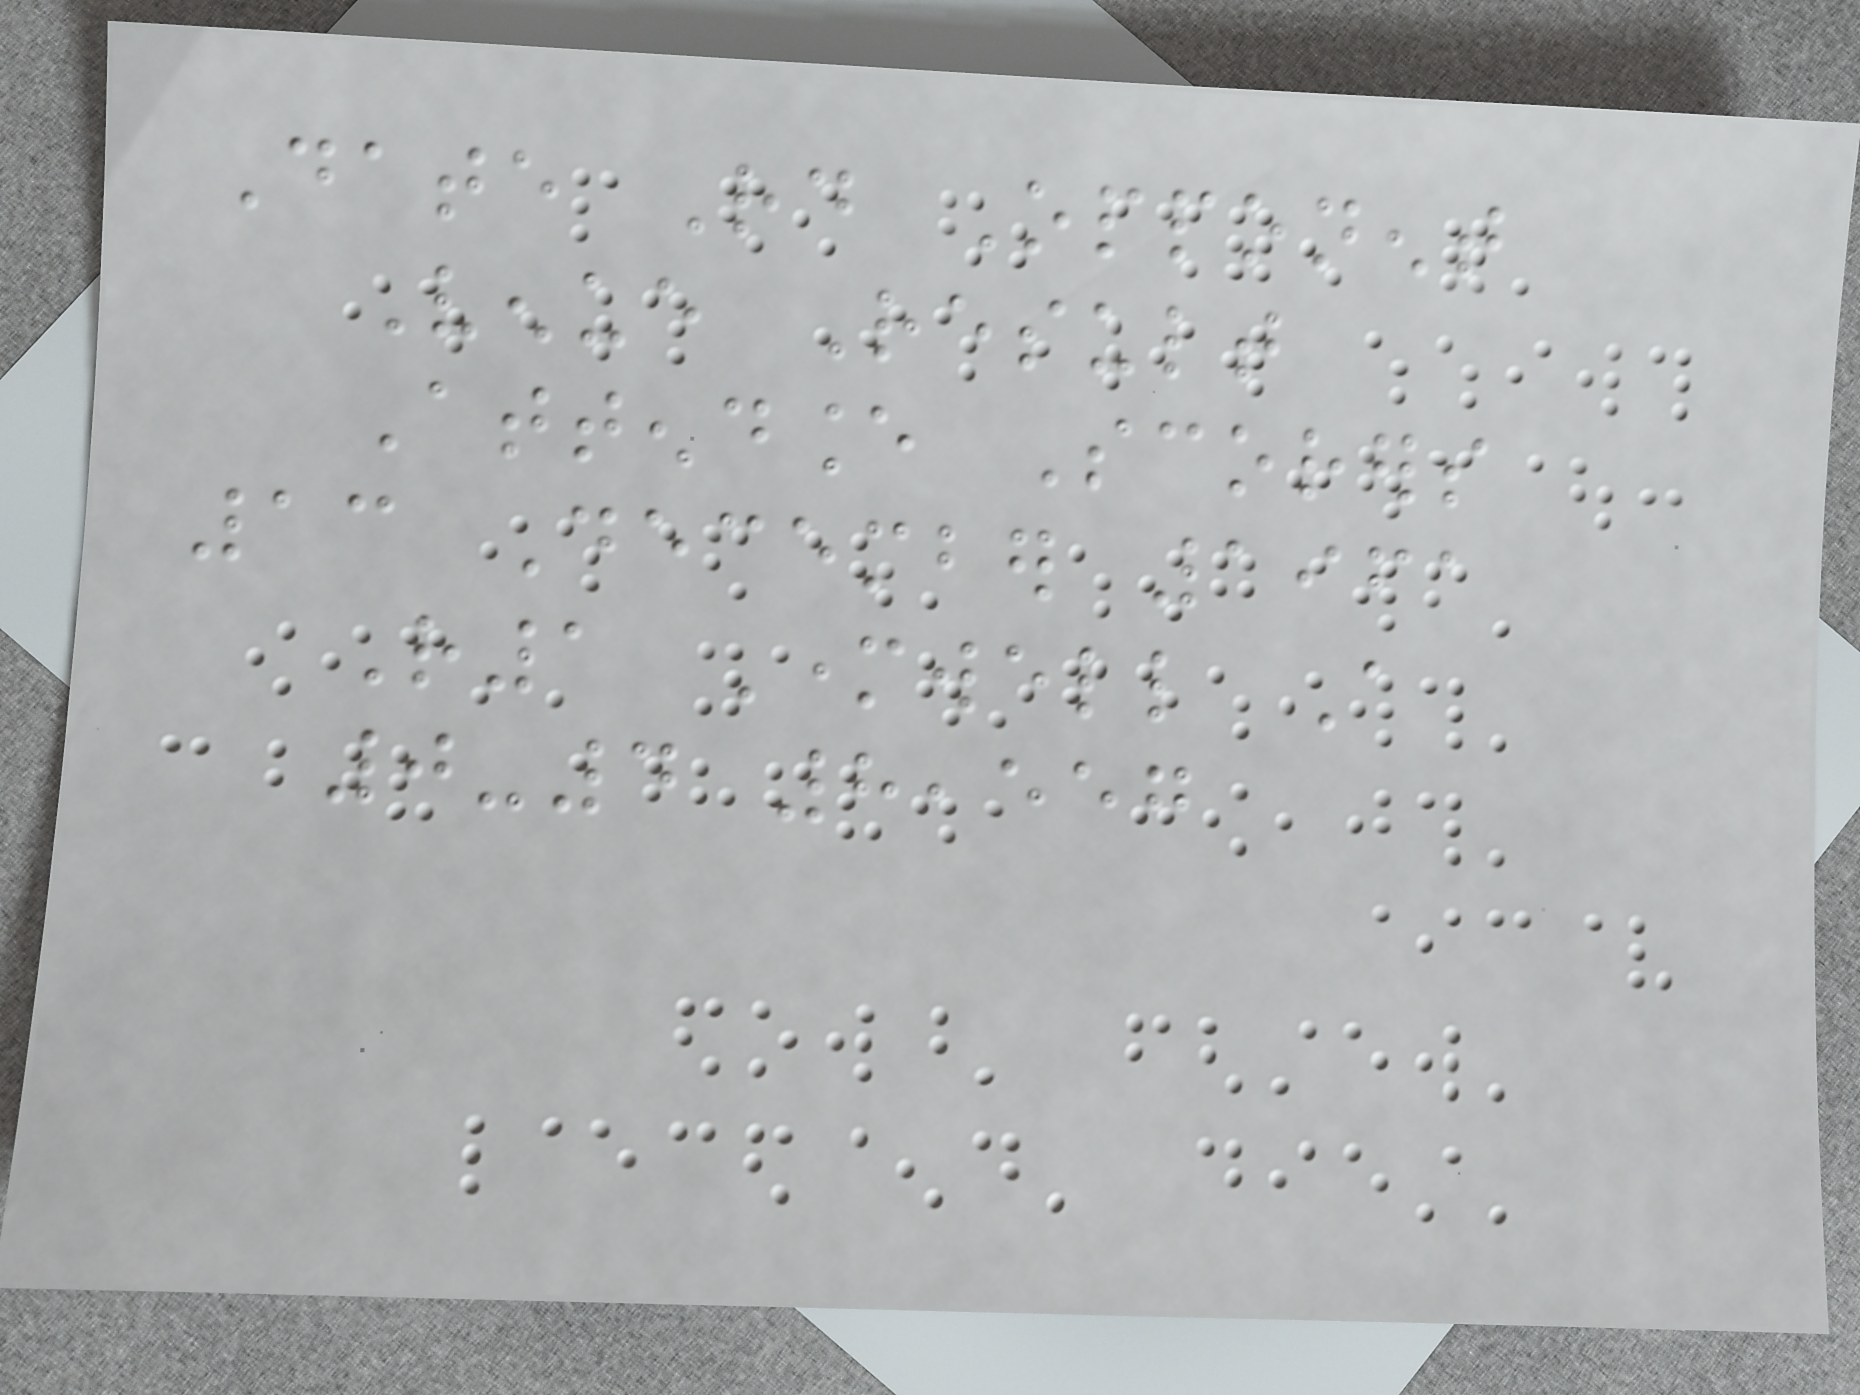Date Rd Opponent
Venue Result
Attendance Scorers
13 December 1961
R1 Motherwell A
0-4 8,557
